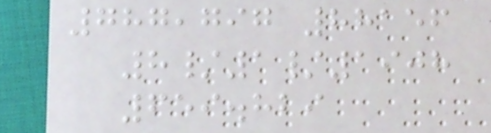787,797 88156
8/1/1908
659.829
